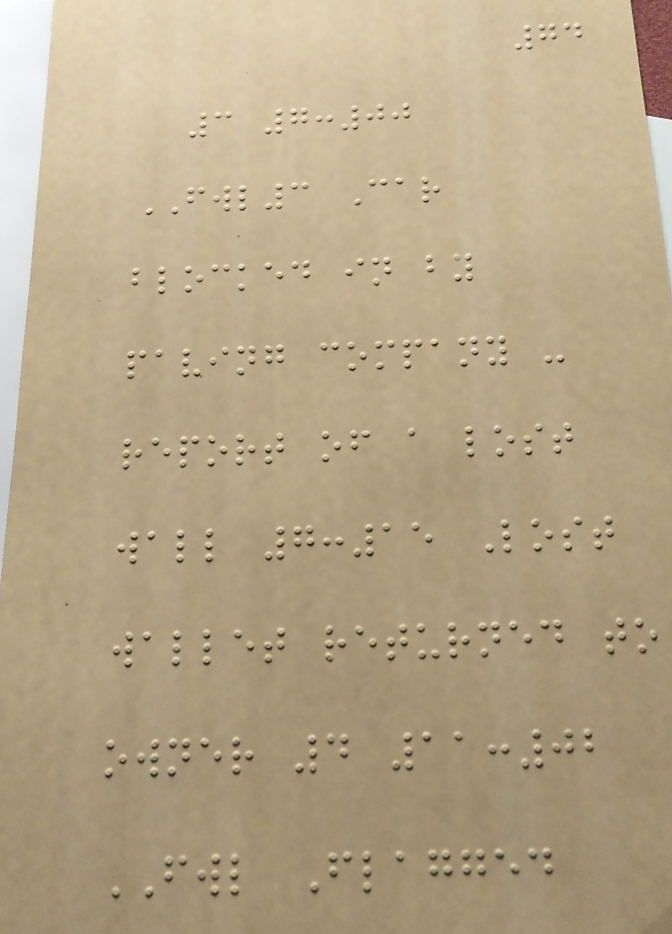74
3 7:00
FWL3 Car
blocked in by
paving company -
report of a lost
wall 7:15 Lost
wallet returned to
owner 4 11:02
FWL Flagged
